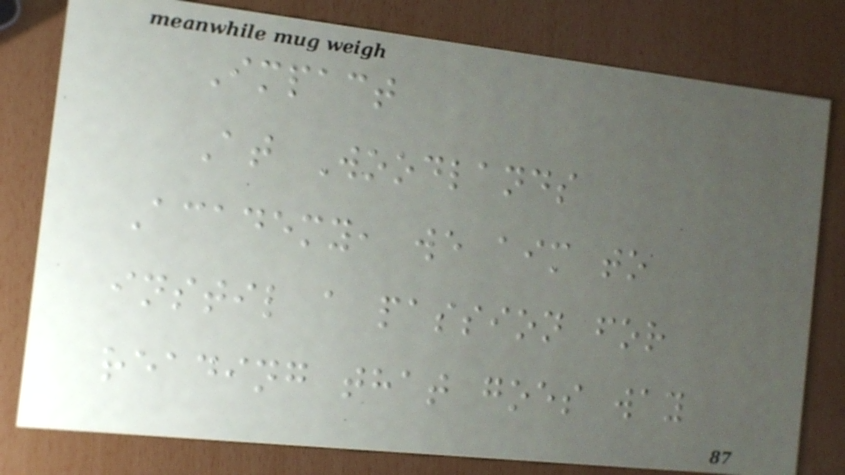Impact
At Woodlands
Academy, we aim to
instil a passion for
reading that goes way
